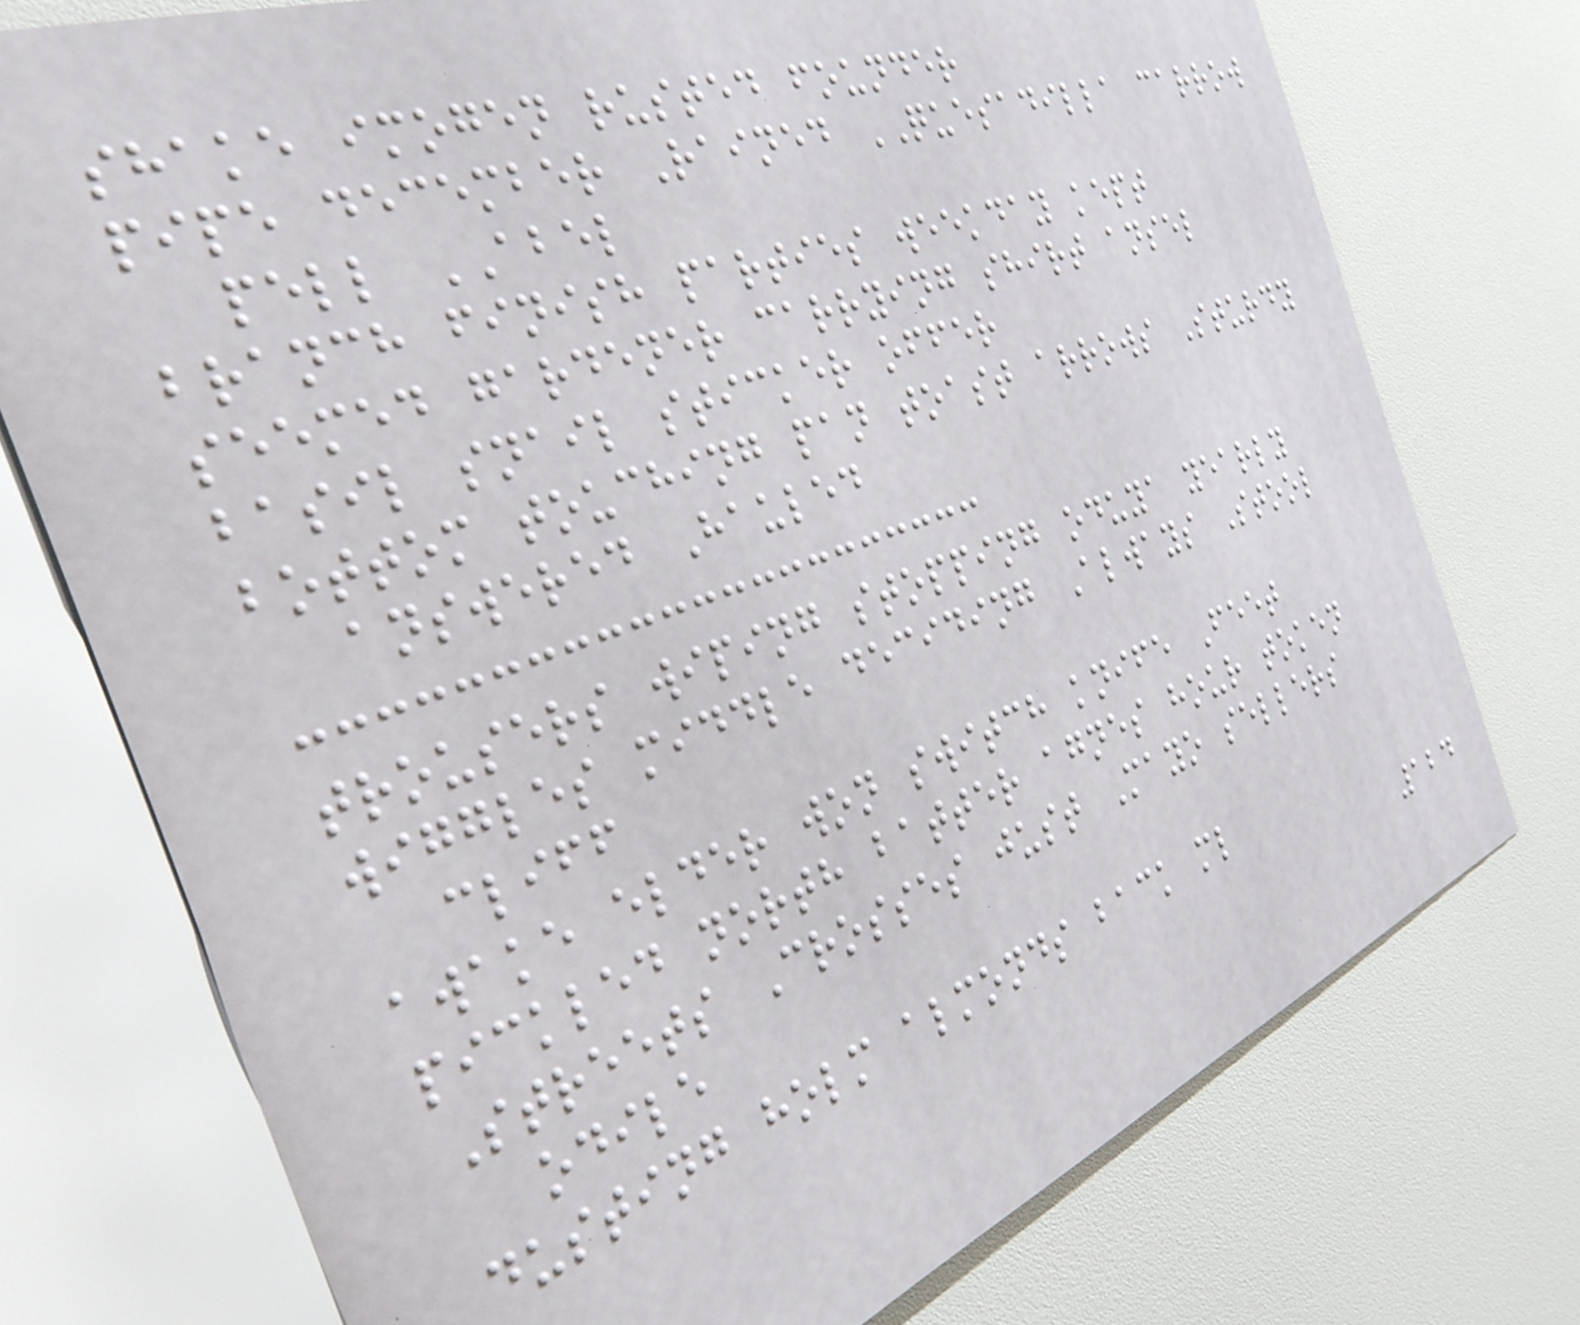shake imogen rusted founder
pipe december Rained QUESADILLA carrow
pell ABEL
branch finish parties weekday kept
seemed gardener carrying shirt ansel
basil snail sticker offer
bottom touching pan toast arrows Sturdy
answered Hauled
trousers wiping stopping oduya yearly
wiggles middle deciding Always Stool
cliff
awake elder won switch knife Feet
pickled north batter agnes hour token
Streets Crosses just Mayo sellers
odile
dusting holm almonds back ml
124
